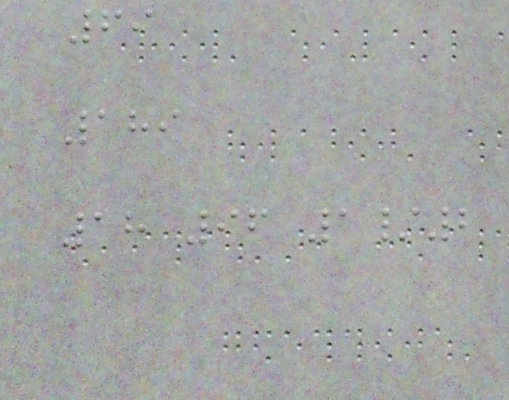69
189
18 96 1/2
